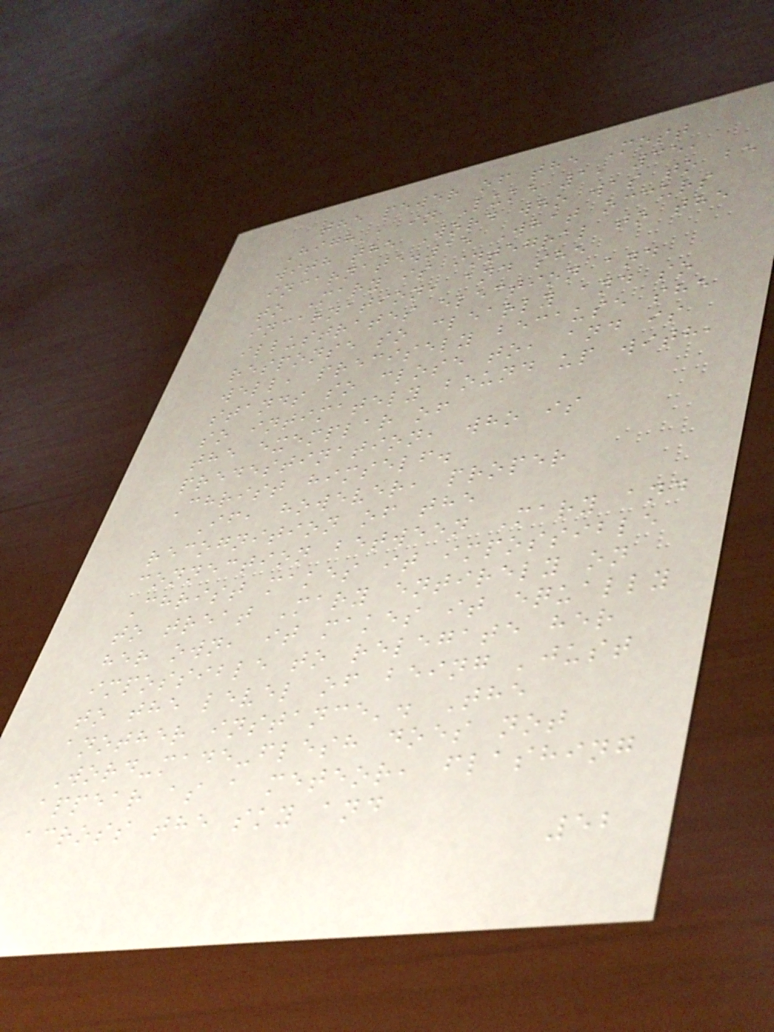the power of the Most
High', in Luke 1, 35,
with the Word who was to be
incarnate.15 What occurs
to Mary is integral to the
incarnation, and she
illustrates election and
response so clearly and so
well, precisely because she
stands so close to, and is
so intimately bound up with,
the exemplar of
predestination, who is
Christ himself.
If, however, proper
recognition of the
connection between Mary and
Christ makes it impossible
to treat Mary entirely on
her own, it makes it equally
impossible to relegate her
to the level of being 'just
another instance'. The
Word-made-flesh does not
appear as a meteor, flashing
across the sky and
52
